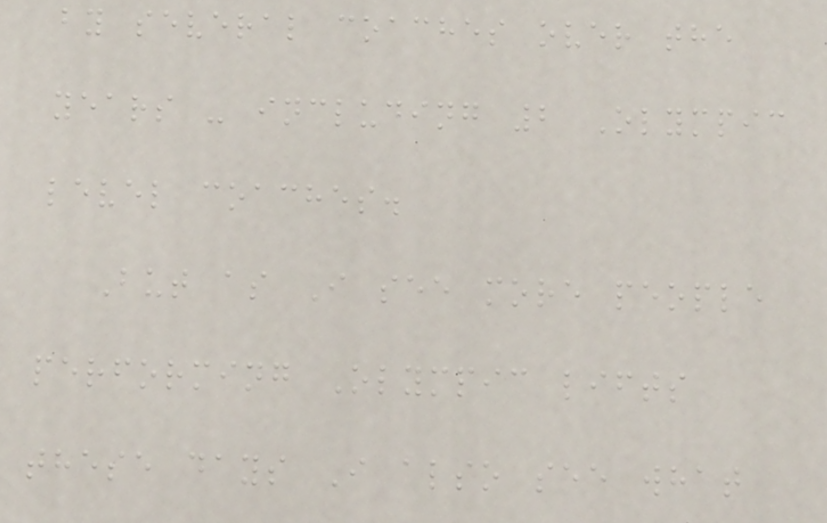by several coaches over the
years - including 2 Olympic
level coaches.
But as I see more people
performing Olympic lifts
these days I also see what
